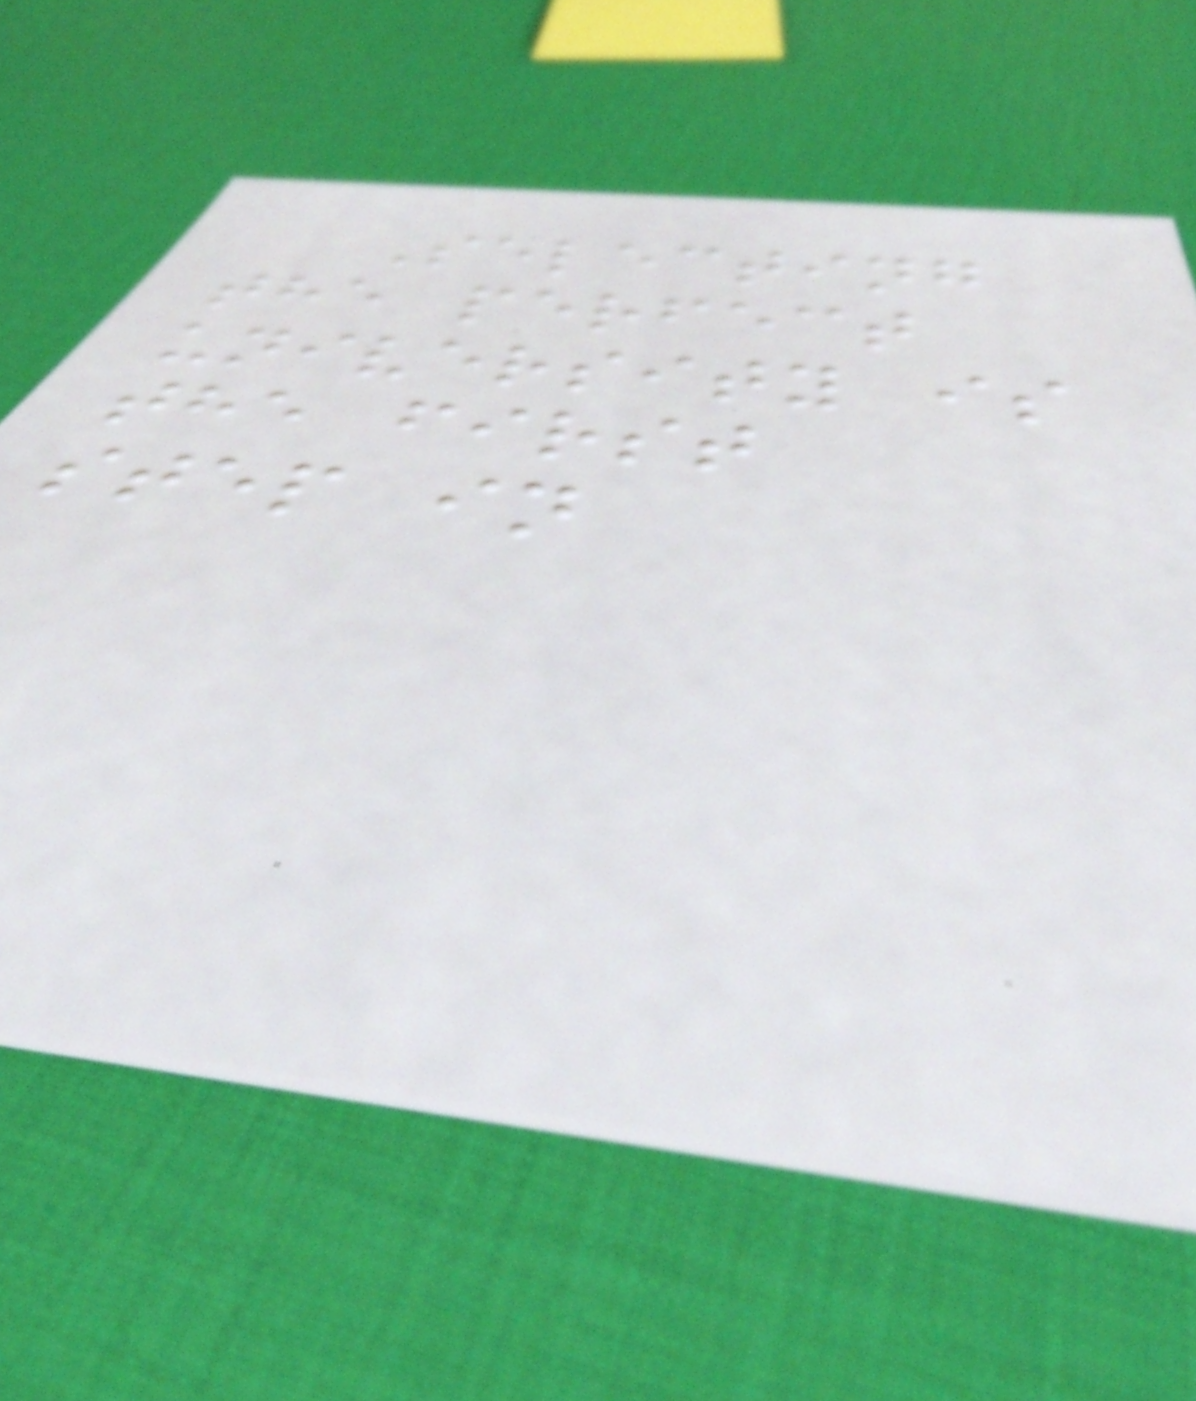Selecting
the perfect
university is
the first
step in
